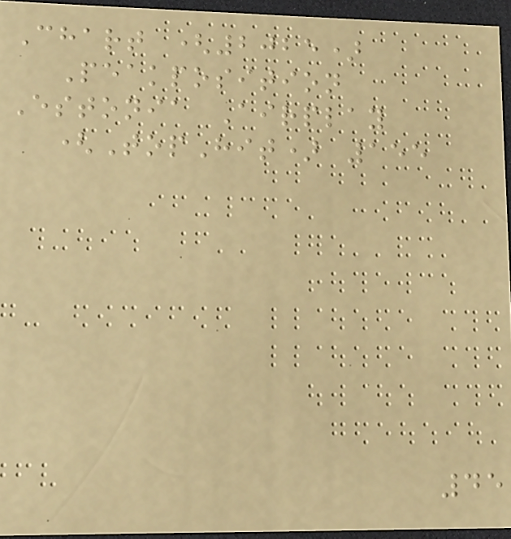Chart (2025)
Peakposition
Estonia Airplay
(TopHit) 155
45
